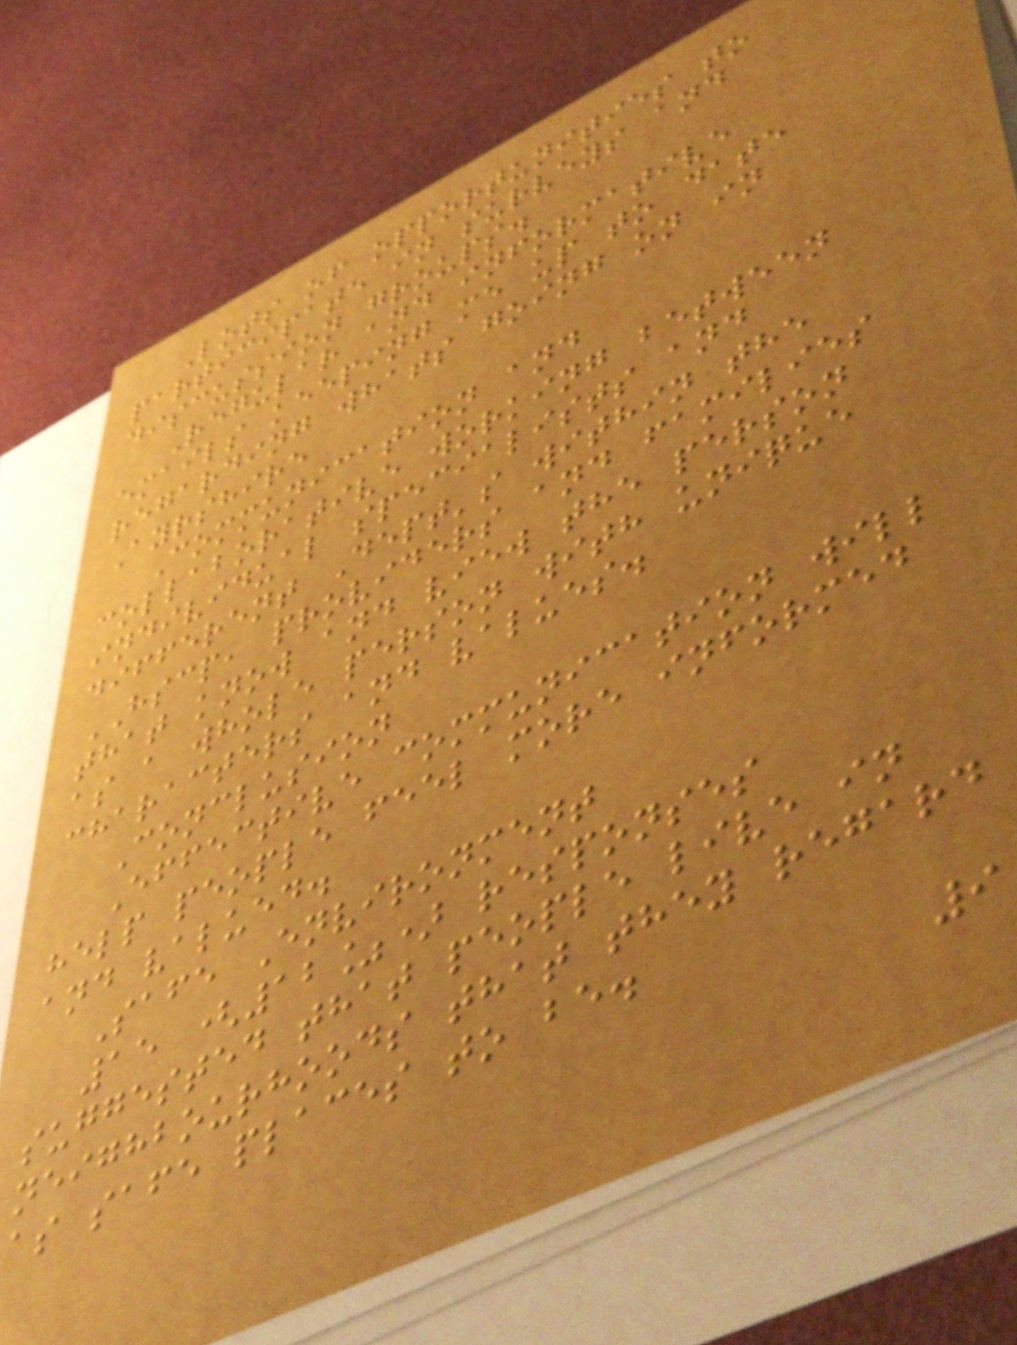Lots of opportunities to
participate in surveys and
discussion groups.
Regular and informative
emails keeping me up to date
regarding whats going on in
Ayrshire
Communication and
collaborative working between
individual specialists and
different Dept's within the
HSCP, providers and families
that know and view the person
as a whole person with unique
characters and values.
Conclusion
Effective communication will
help people feel more informed
and valued.
Safe Environment
15 (12%) responses
suggested that people live in
neighbourhoods that they regard
as safe places to be.
9
